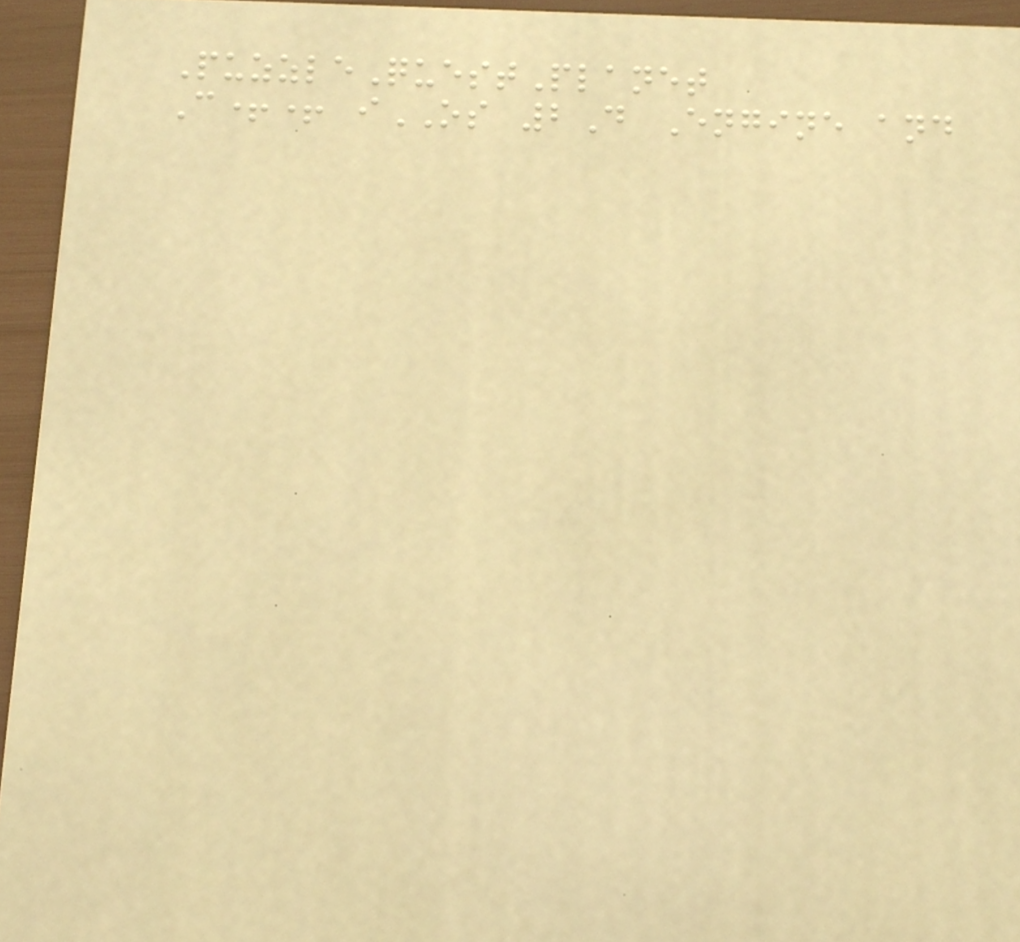PuzzleQuestPlanet
C++ iOS 2D Engine and
